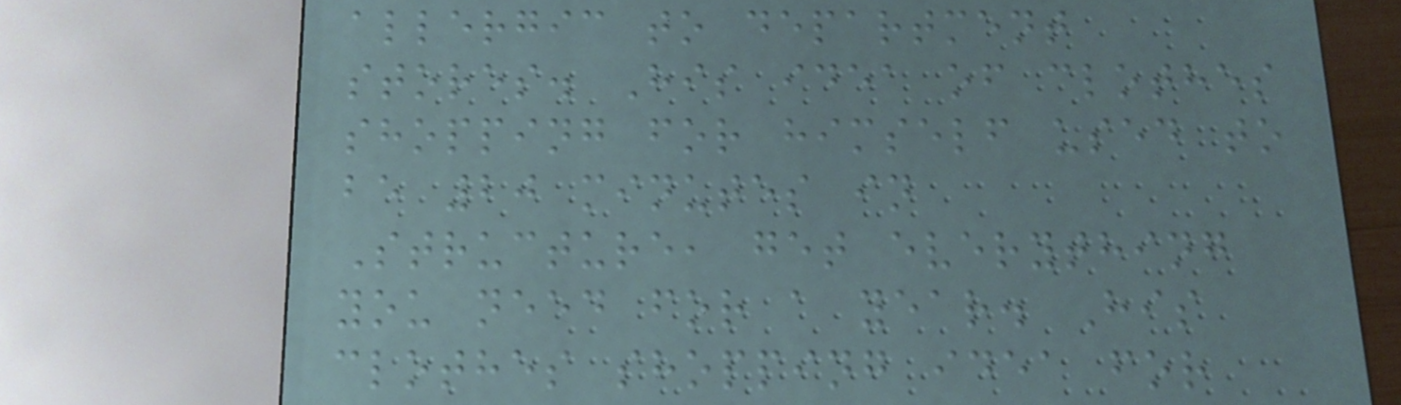allergic to department
stores. His idea of clothes
shopping for himself used to
be 20 minutes in
Structure, get everything
you need for a year. His
clothes shopping idea for
